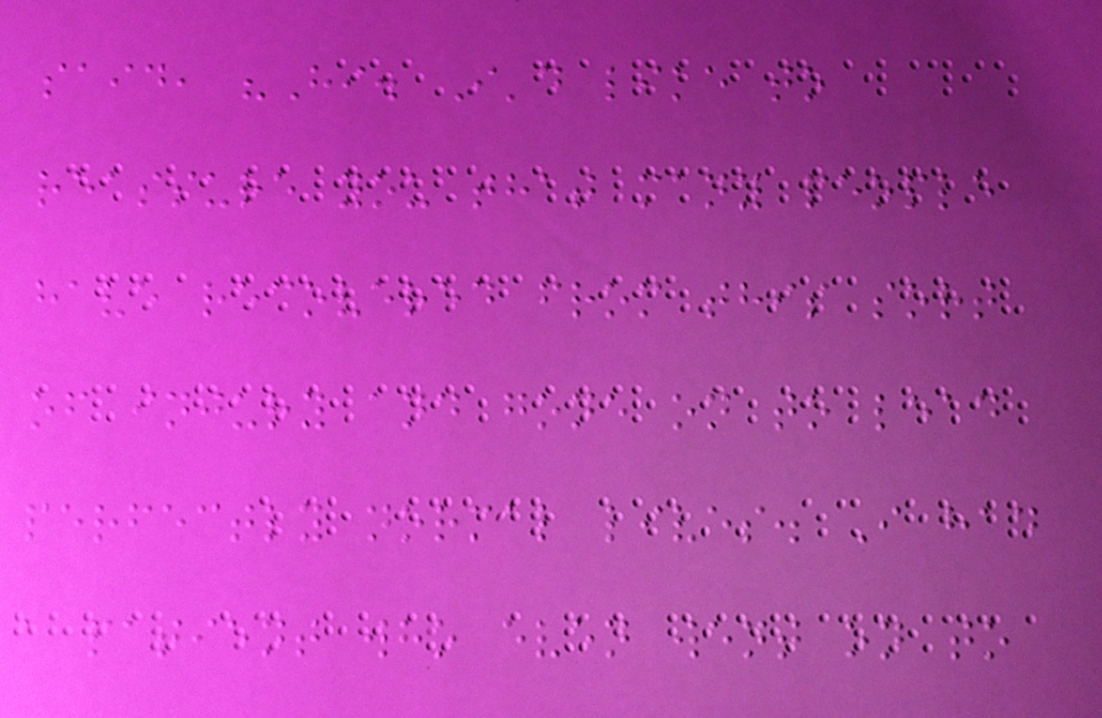said, "Hi. I'd like to
reassure you that many people
have recovered from this sort
of injury and gone on to lead
perfectly normal lives. I had
a patient who even went on to
